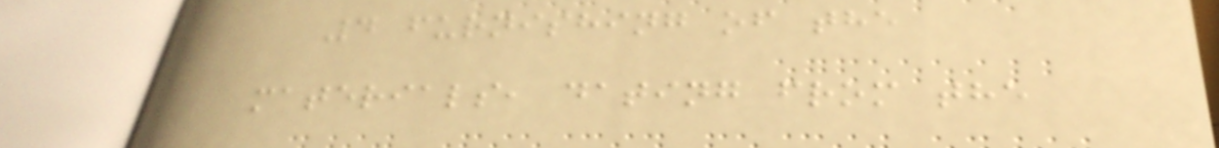4 furnishing of the
materials, dating from the
